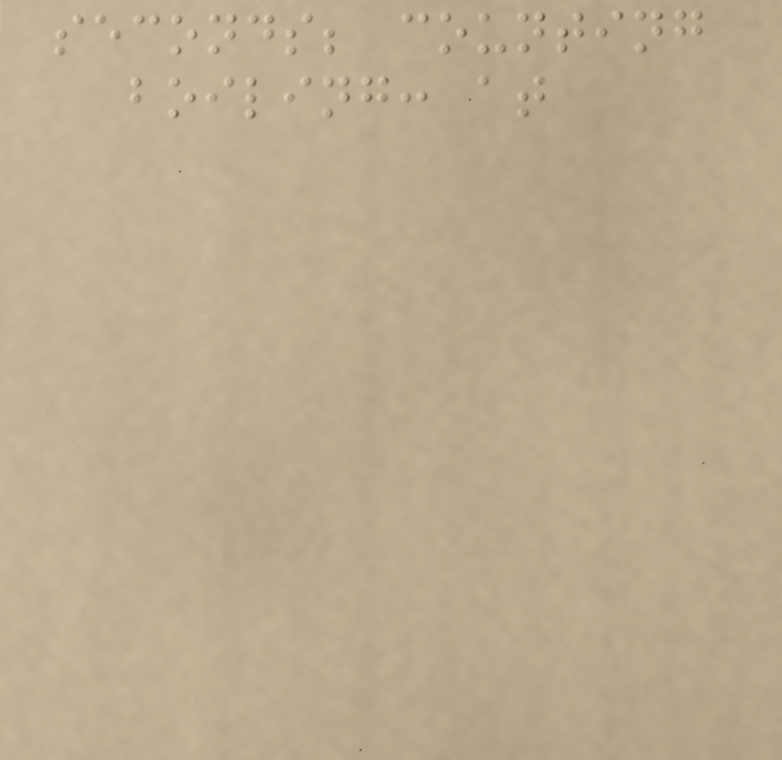seconds; counting
boiling: at
